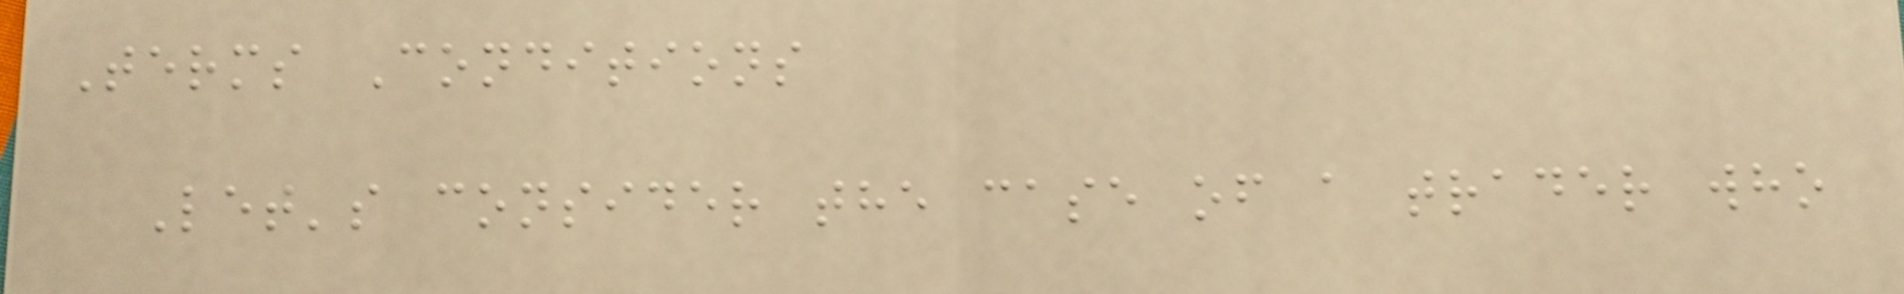Terms Conditions
Let's consider the case of a trader who
